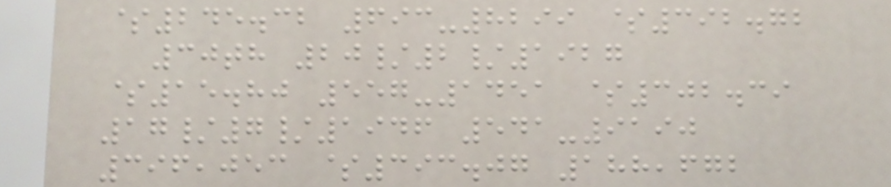$245.32 693-8299 $392.72
30th 20/2/1927
$15.80 557-1451 $302.39
17/7/1946 541-9190
396,053 $393.07 188,672
